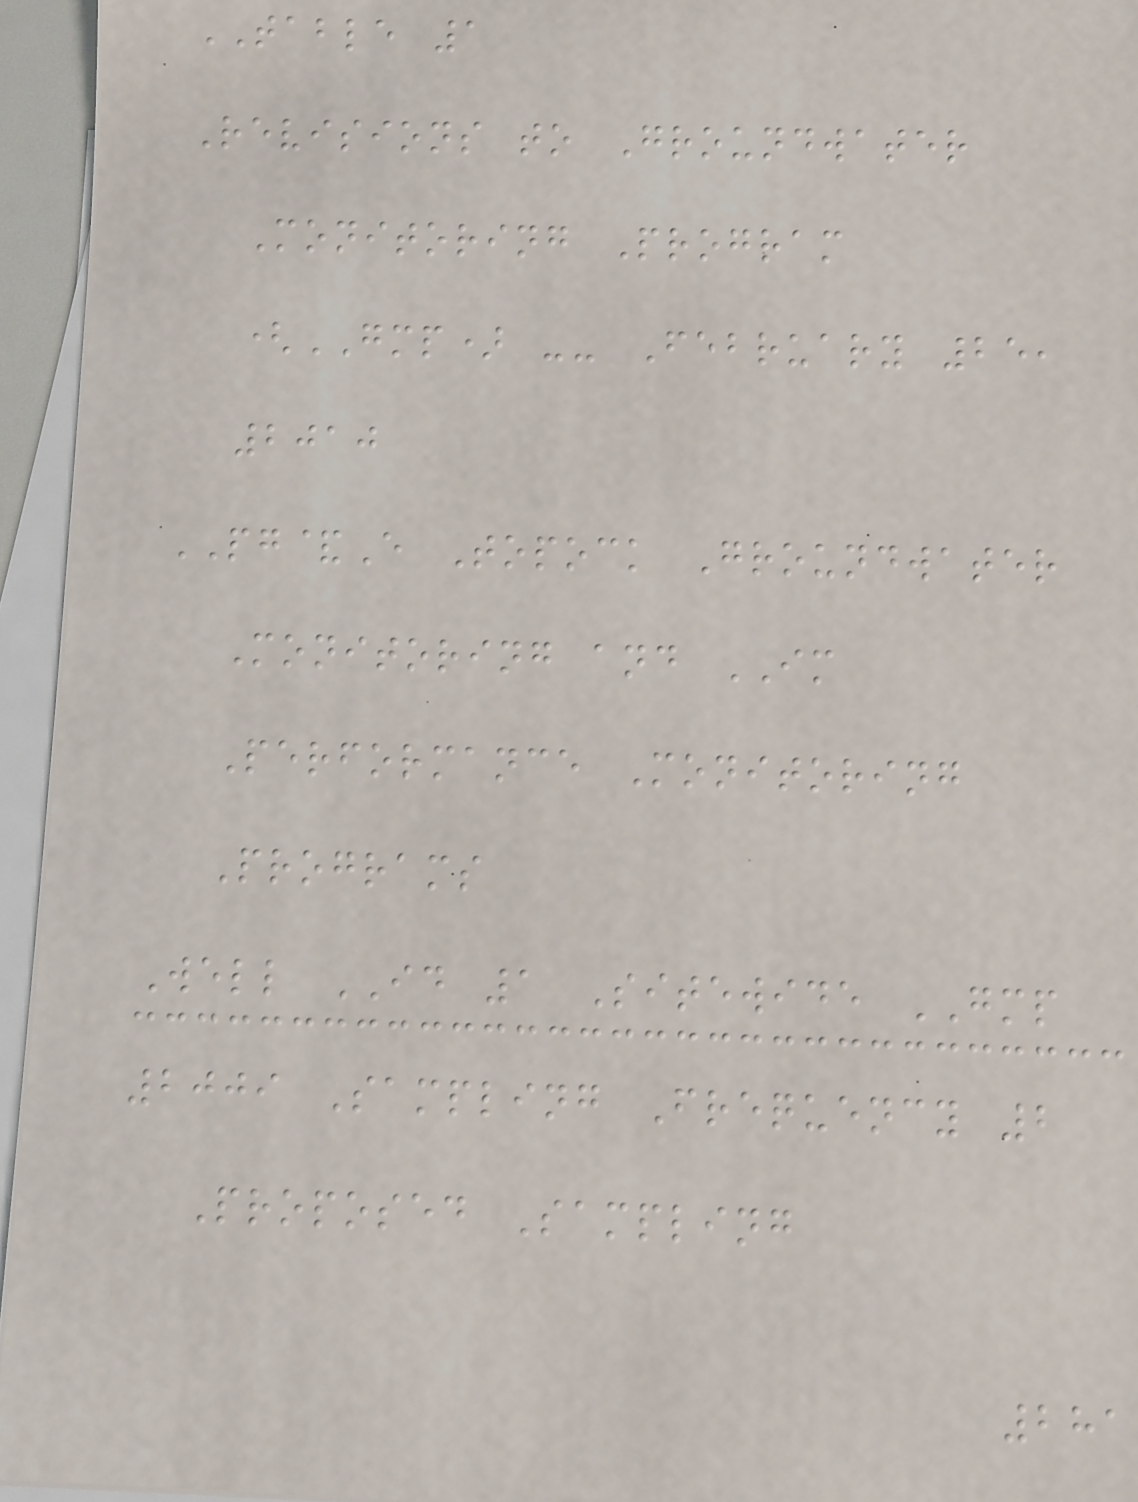TABLE 1
Revisions to Groundwater
Monitoring Program
(GMP) -- February 25,
2010
PG&E Topock Groundwater
Monitoring and IM
Performance Monitoring
Programs
Well ID 1 Sitewide GMP
2009 Sampling Frequency 2
Proposed Sampling
281
